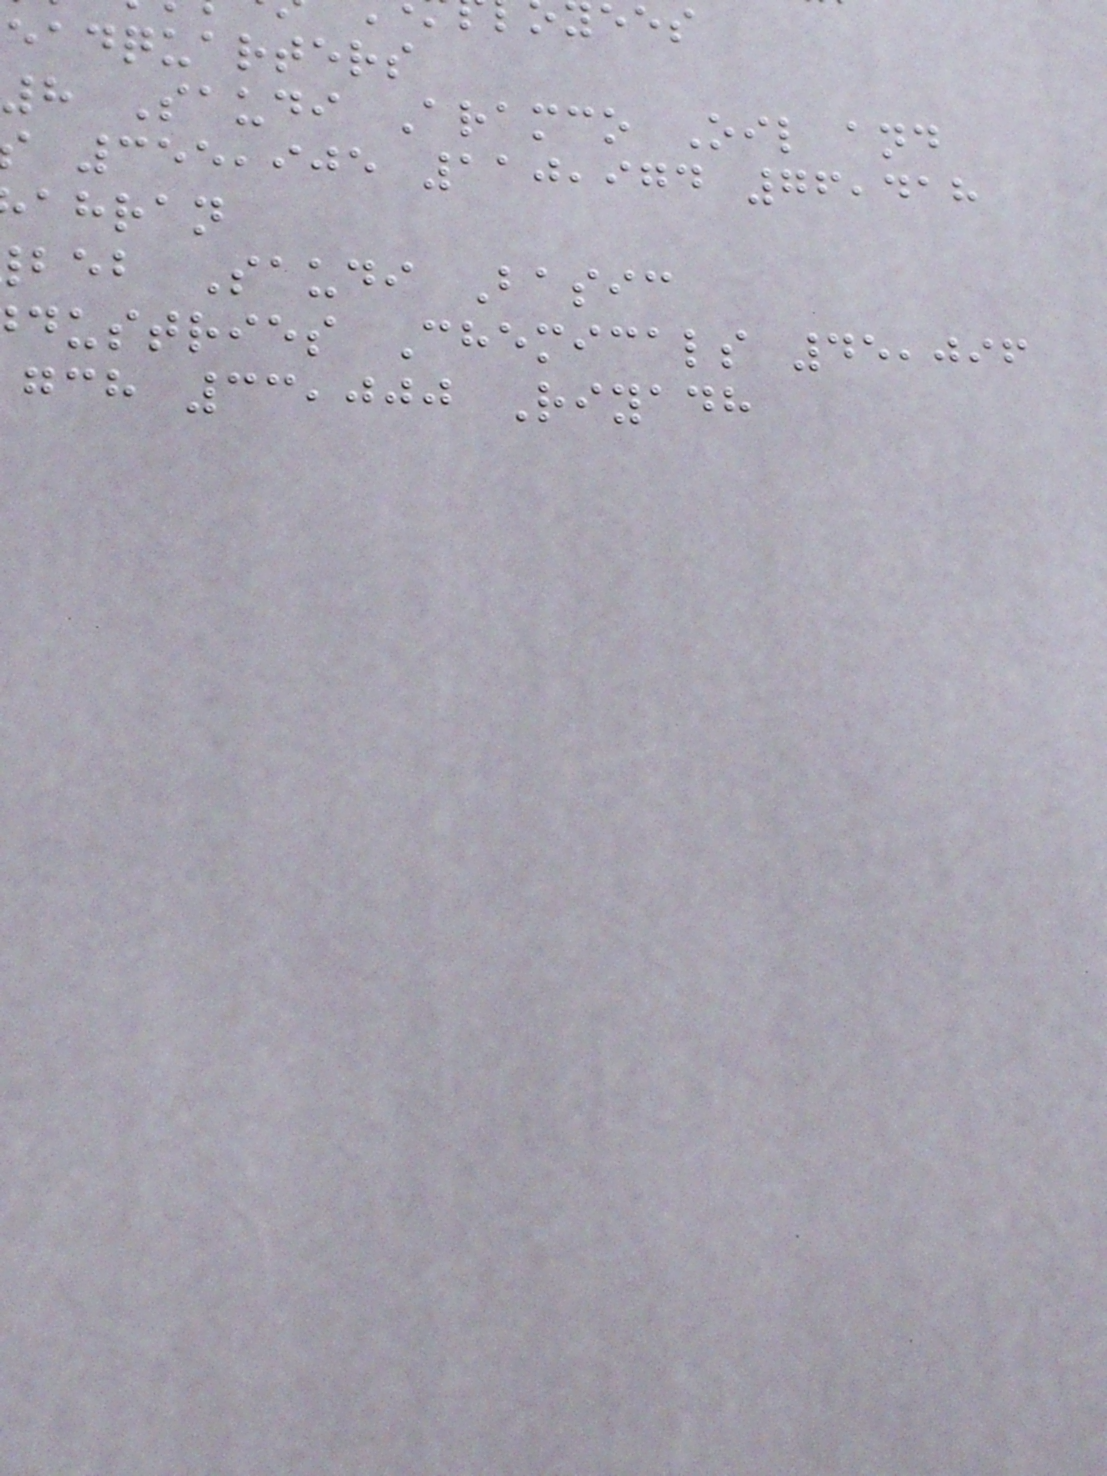eadquarters
8 Saudi Aramco Oil and
355,905 110,974 76,418
ahran
beb Saudi Basic
dustries Chemicals 45,096
gch 33,000 Riyadh
